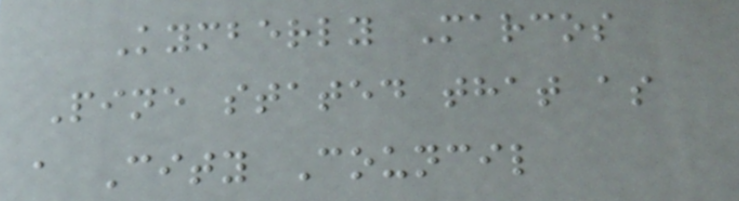Kymberly Marcos
Pine stated that as
a City Council
